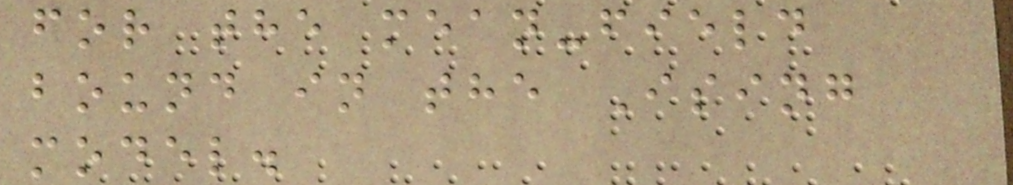for the mean-field
bound in the Ising
model.
